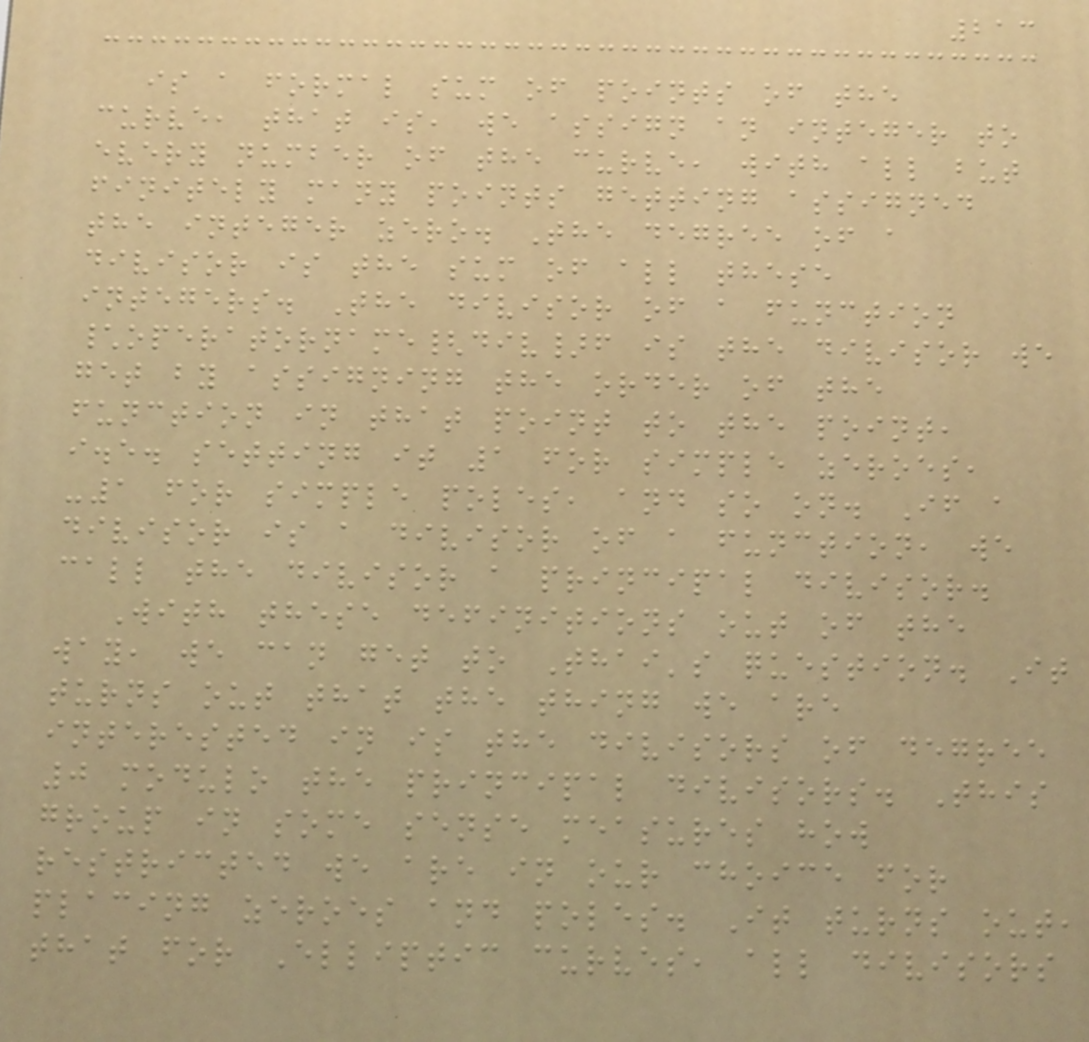213
is a formal sum of points of the
curve, that is, we assign an integer to
every number of the curve, with all but
finitely many points getting assigned
the integer zero. The degree of a
divisor is the sum of all these
integers. The divisor of a function
\operatorname{div}f is the divisor we
get by assigning the order of the
function in that point to the point,
i.e. setting it 1 for simple zeroes,
-1 for simple poles, and so on. If a
divisor is a divisor of a function, we
call the divisor a principal divisor.
With these definitions out of the
way, we can get to Thai's question. It
turns out that the thing we are
interested in is the divisors of degree
0 modulo the principal divisors. This
group in some sense measures how
restricted we are in our choice for
placing zeroes and poles. It turns out,
that for Elliptic curves, all divisors
